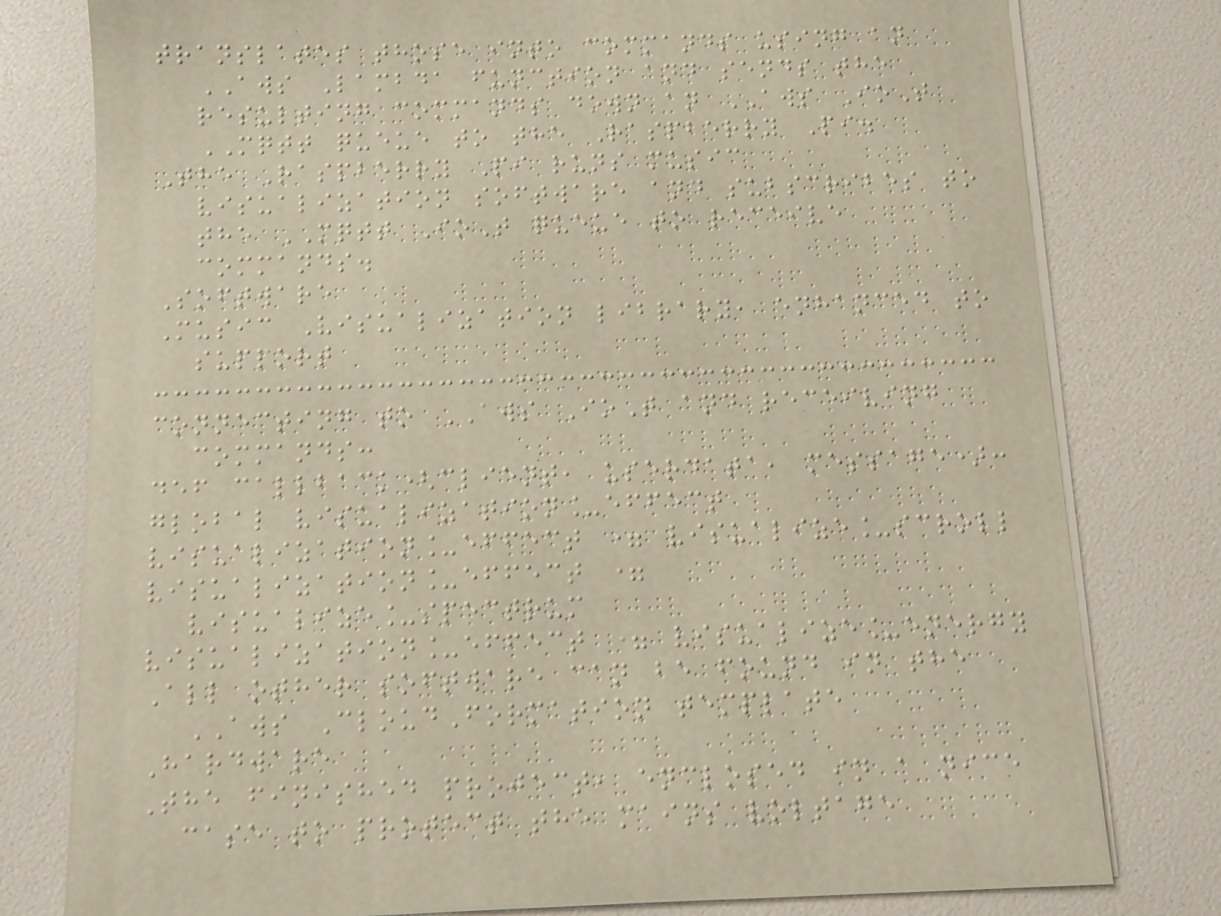translates those into commands using an
AWS Lambda function and sends the
resulting commands down an AWS IoT
MQTT queue to the Raspberry Pi.
The Raspberry Pi runs music
visualization software and subscribes to
the MQTT IoT queue to receive
commands.
Software
Music Visualization library, enhanced to
support
connecting to AWS IoT and receiving
commands:
def callback(client, userdata, message):
global visualization_effect
visualization_effect = visualize_scroll
visualization_effect =
visualize_spectrum
visualization_effect = visualize_energy
All other software can be found in the
AWS CloudFormation template
Hardware
The finished project, enclosed in a nice
case to protect the mains voltage
